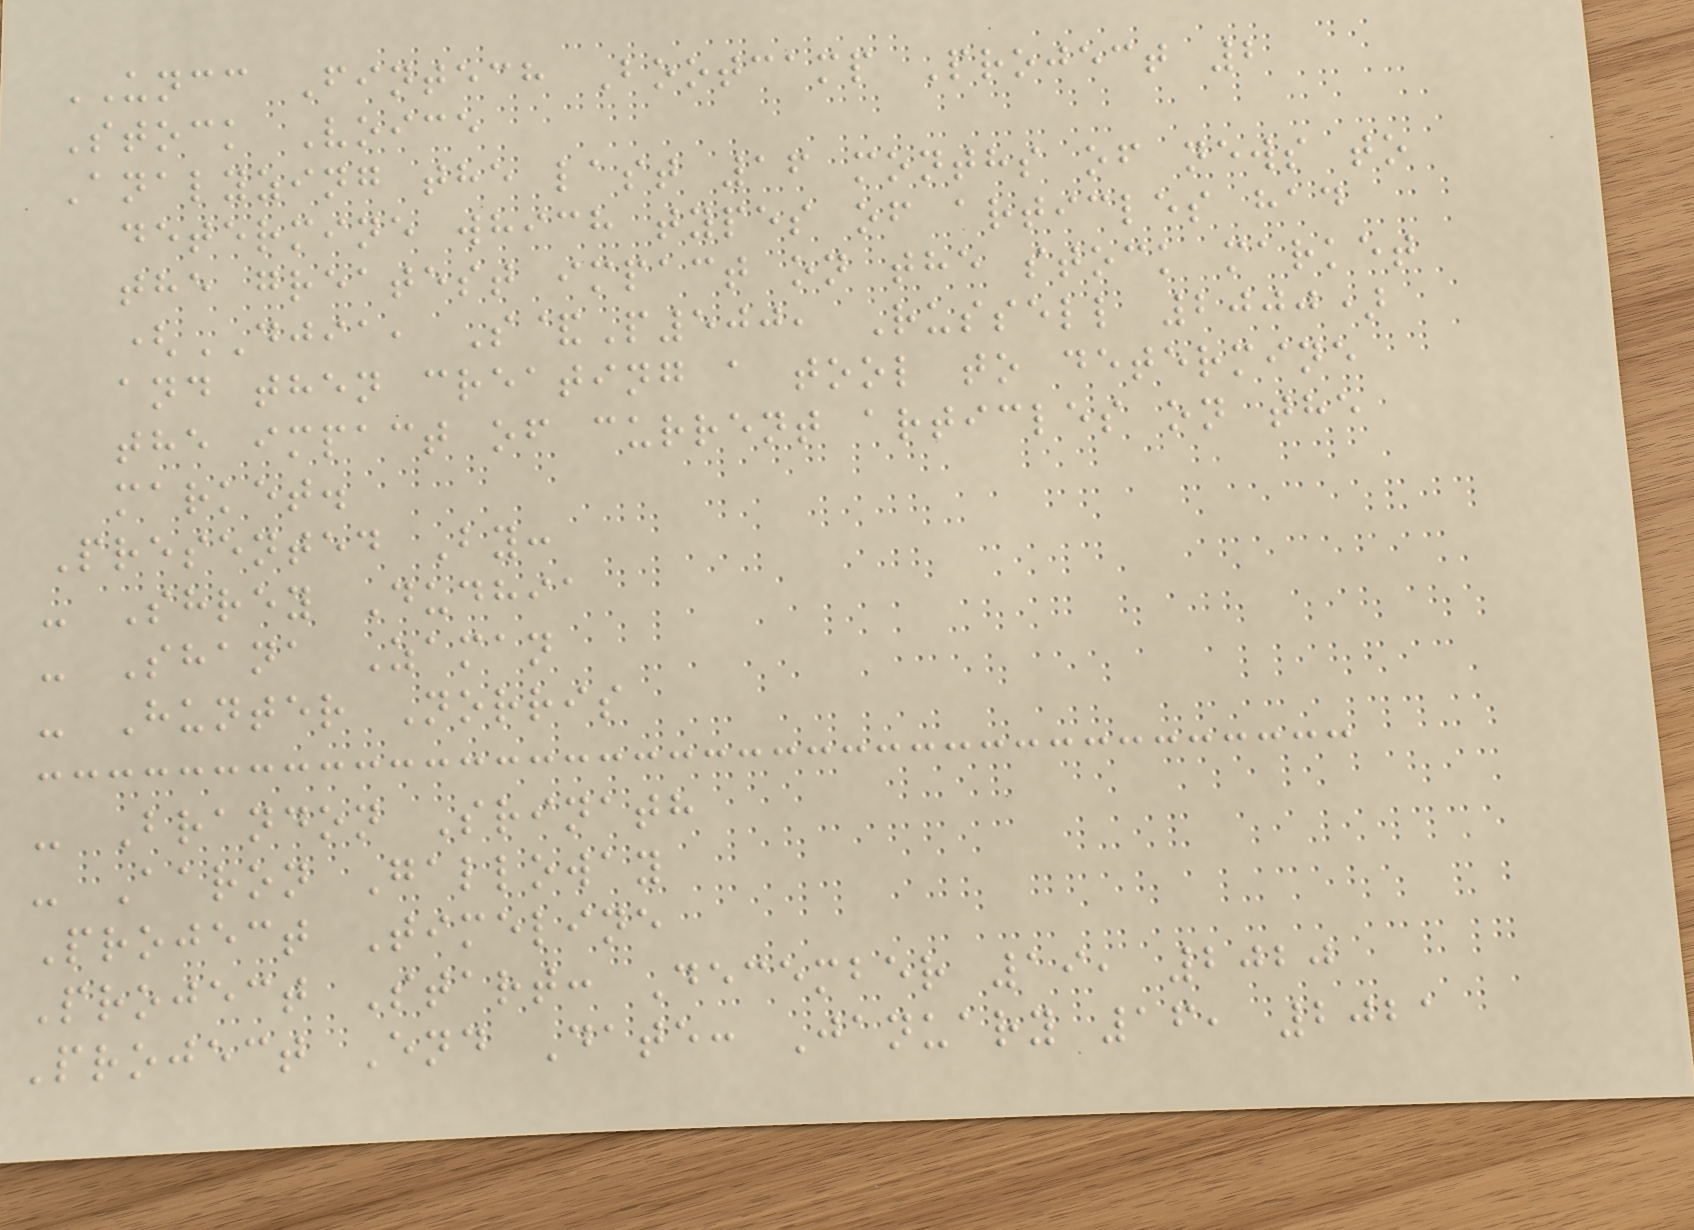UNCC Fintech Bootcamp Project 2
Stock Voice
Analyzing the last 16 months of news to
determine which types of articles had
the greatest impact on the stock market
(DJIA, S&P500, Russell 2000)
and then creating a tool to determine
the impact of current articles on the
market.
Presented By:
- Shrey Dudhia
- Shana Zaman
- Hunter Norris
- Brandon Srinath
- Aaron Galloway
Project Timeline
Project Start: December 19, 2020
Project End Date: January 16, 2021
